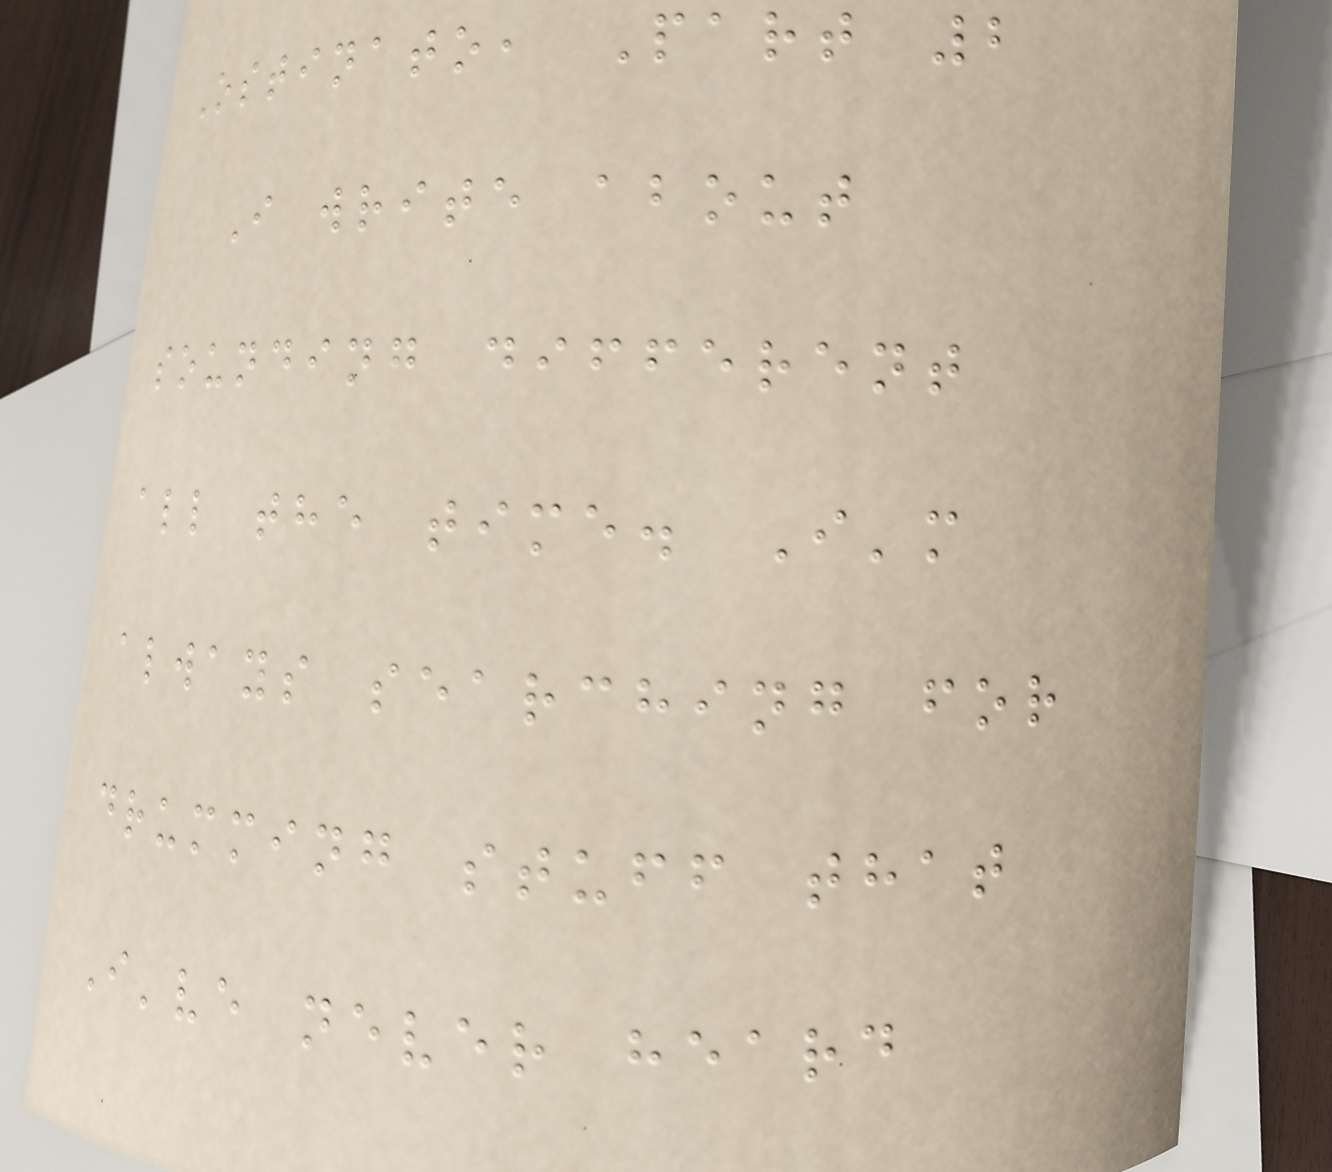Ostinato, Part 2
I write about
sounding different
all the time. I'm
always searching for
drumming stuff that
I've never heard
